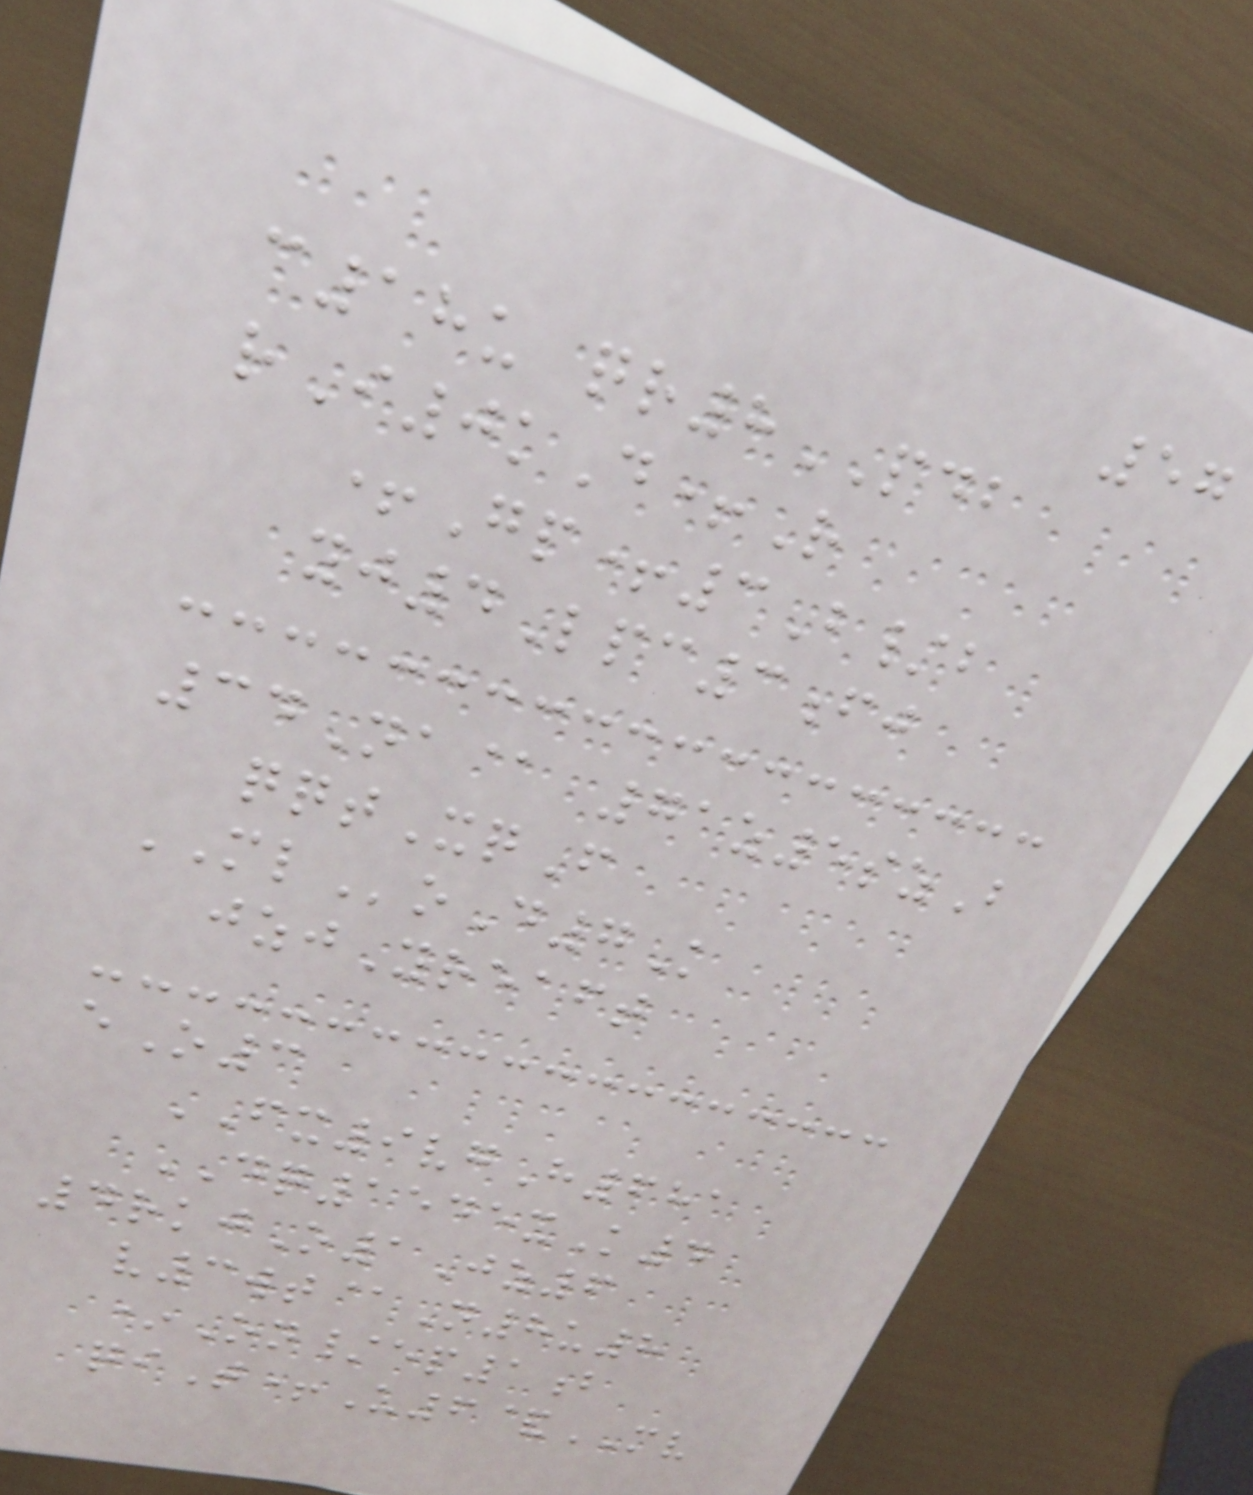57
c18u qr8PDB
rI0kD+R
+Gp+3B/b
yj4Lpc3fj
34Na@ 71z5szB
qqtXqF
MLoD7K
jzjYreaft
eO3
FX9vgH681
DQ1545xK4
4rkjO1Jz6
v3wt@N8u8
*On/ep1b
qiT+U6&MV
